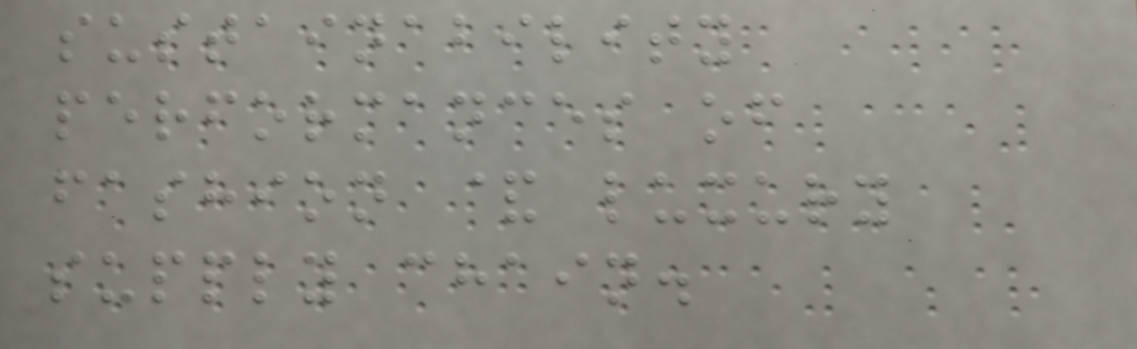sustainability
performances of
fashion & luxury
supply chain.
